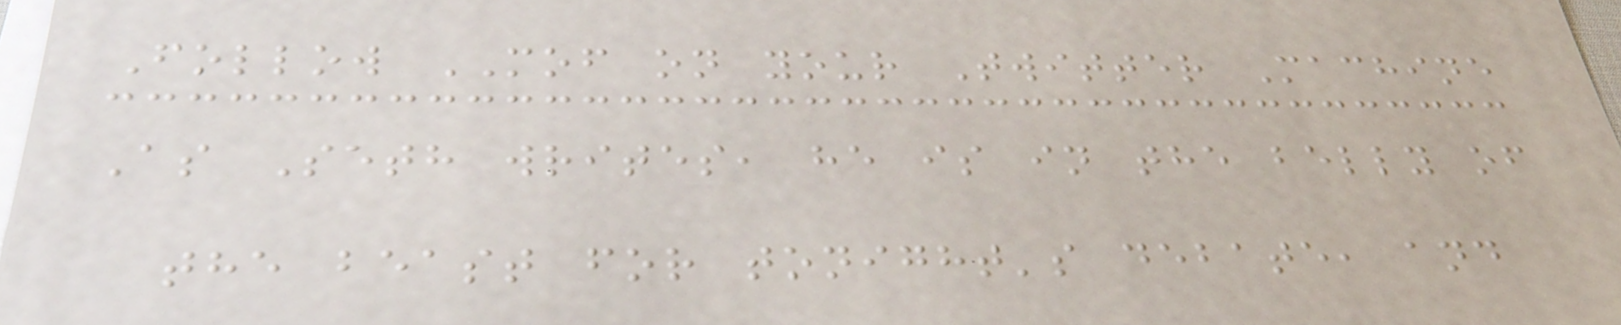Follow MOF on your Twitter Machine
As Seth writes, he is in the belly of
the beast for tonight's debate, and
